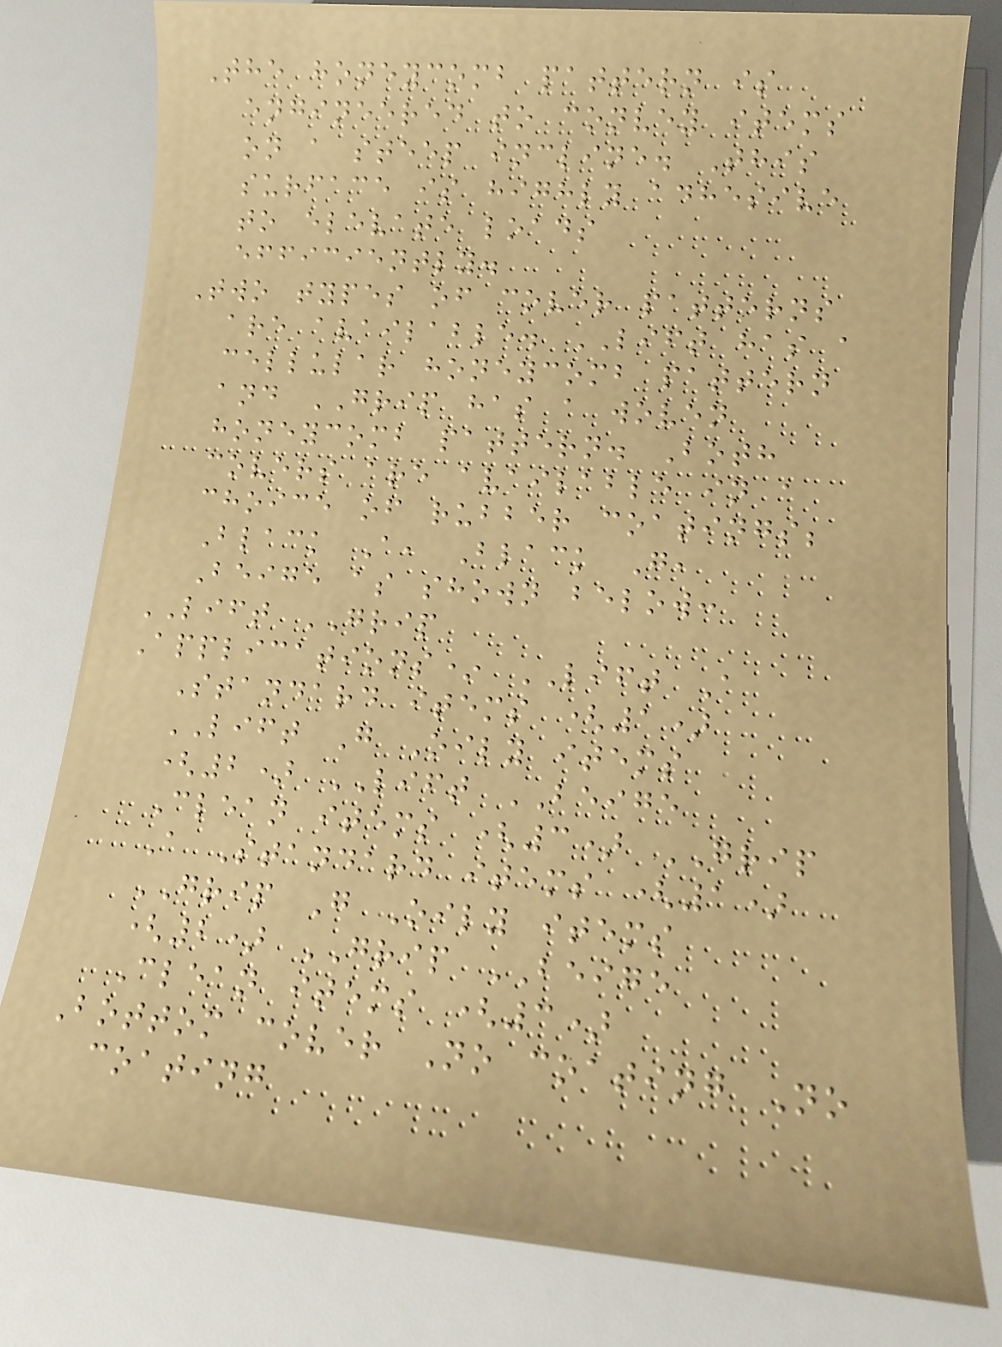The honeycomb pattern is
engineered to convey items
on a steep incline. This
surface is highly adhesive
to elevate loads
efficiently.
Two types of cover patterns
are available. LIFT has a
cellular honeycomb pattern
and GRIP has a woven
honeycomb pattern. Both
covers are available in a
choice of rubber coatings;
Black A, Black G,
Beige as shown below:
LIFT GRIP
Applications* LIFT A
Standard items (1)
LIFT G Oily items
(2) LIFT BEIGE
Clean items (3) GRIP
A Standard items (1)
GRIP G Oily items
(2) GRIP BEIGE
Clean items (3)
Bottom cover No coating No
coating
